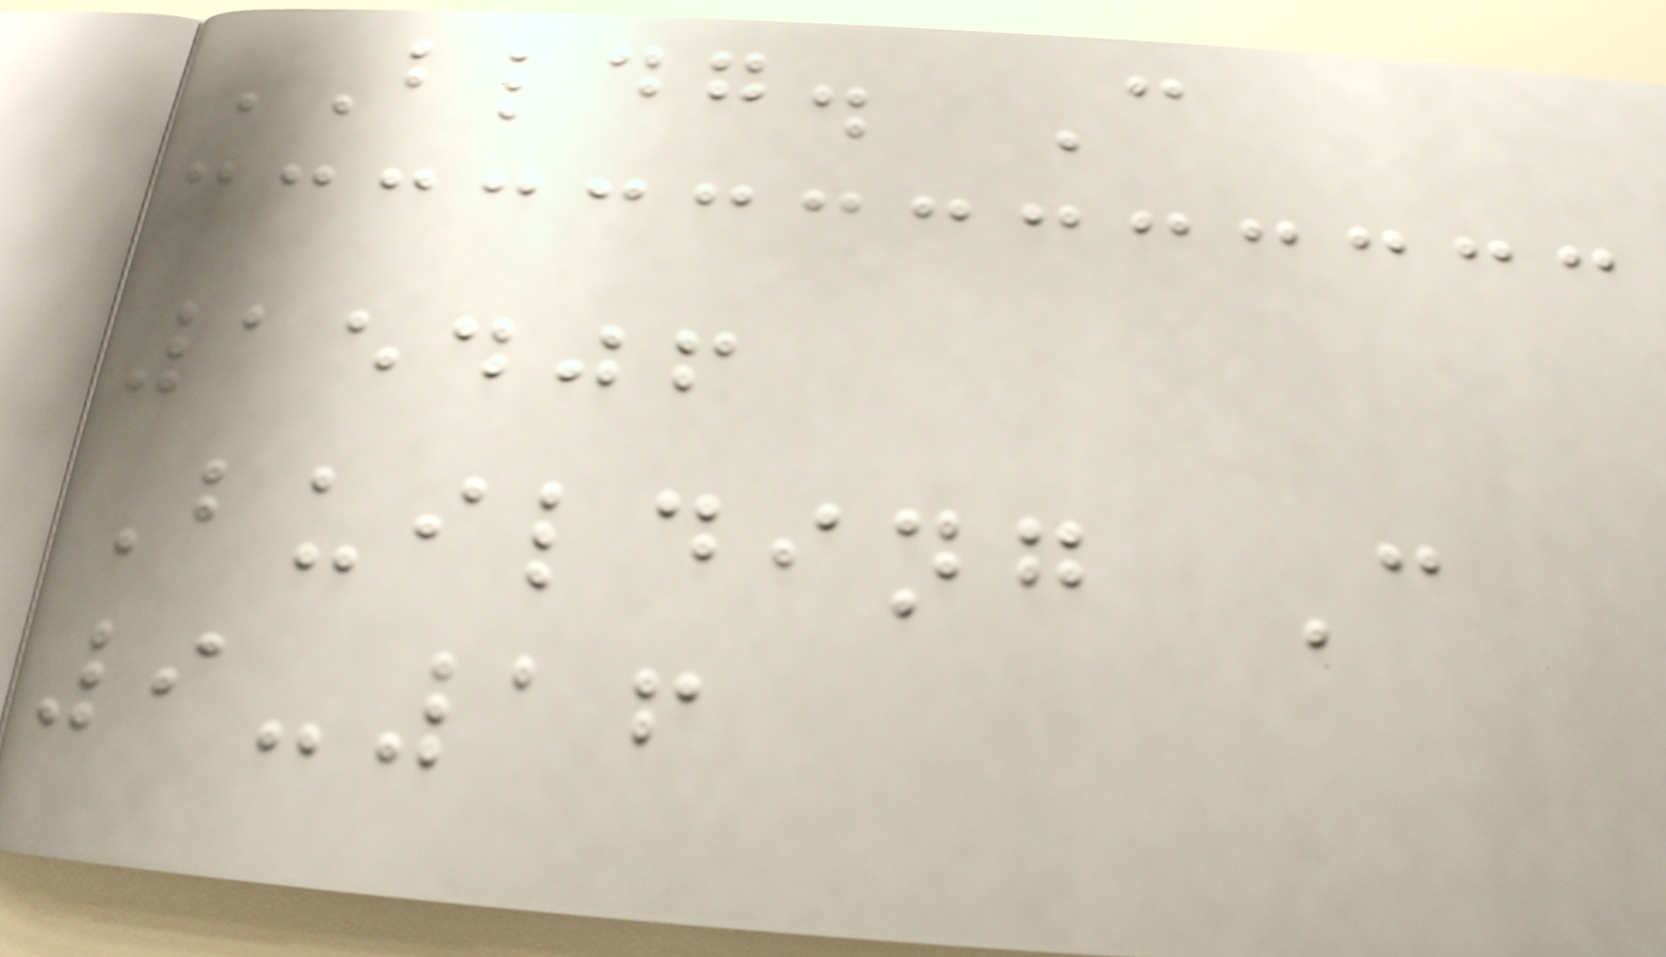BLDG. C
15406
Building C
9-16
